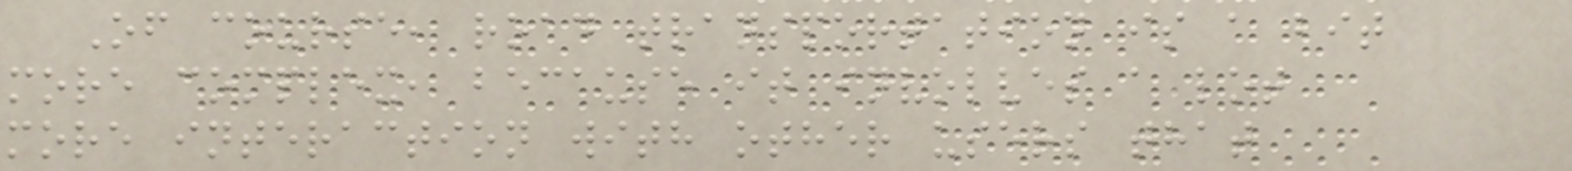Of course, road transportation is a bit
more complex, because it involves a lot
more interaction with other users that
